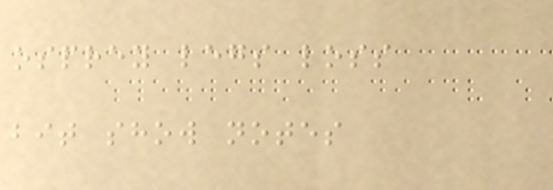osprey legs loss
bit show notes
